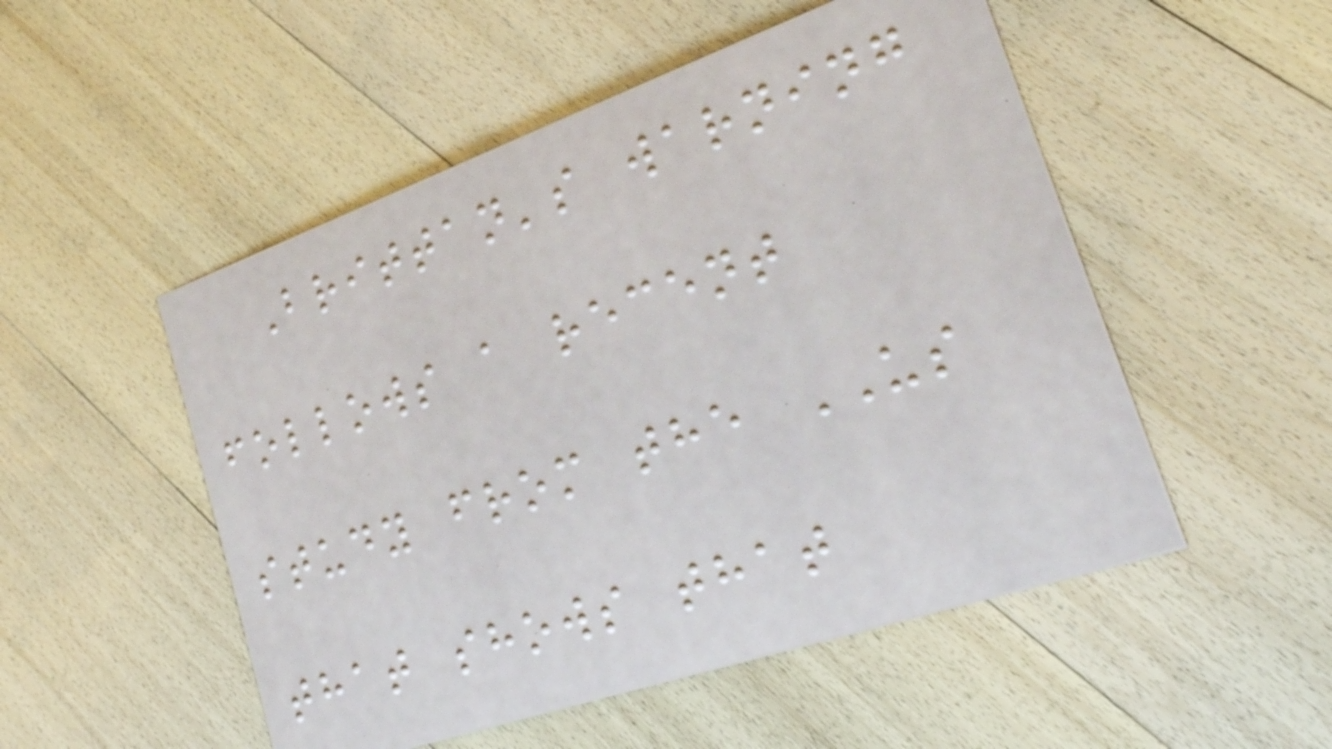Brittan's warning
follows a recent
study from the US
that shows that
